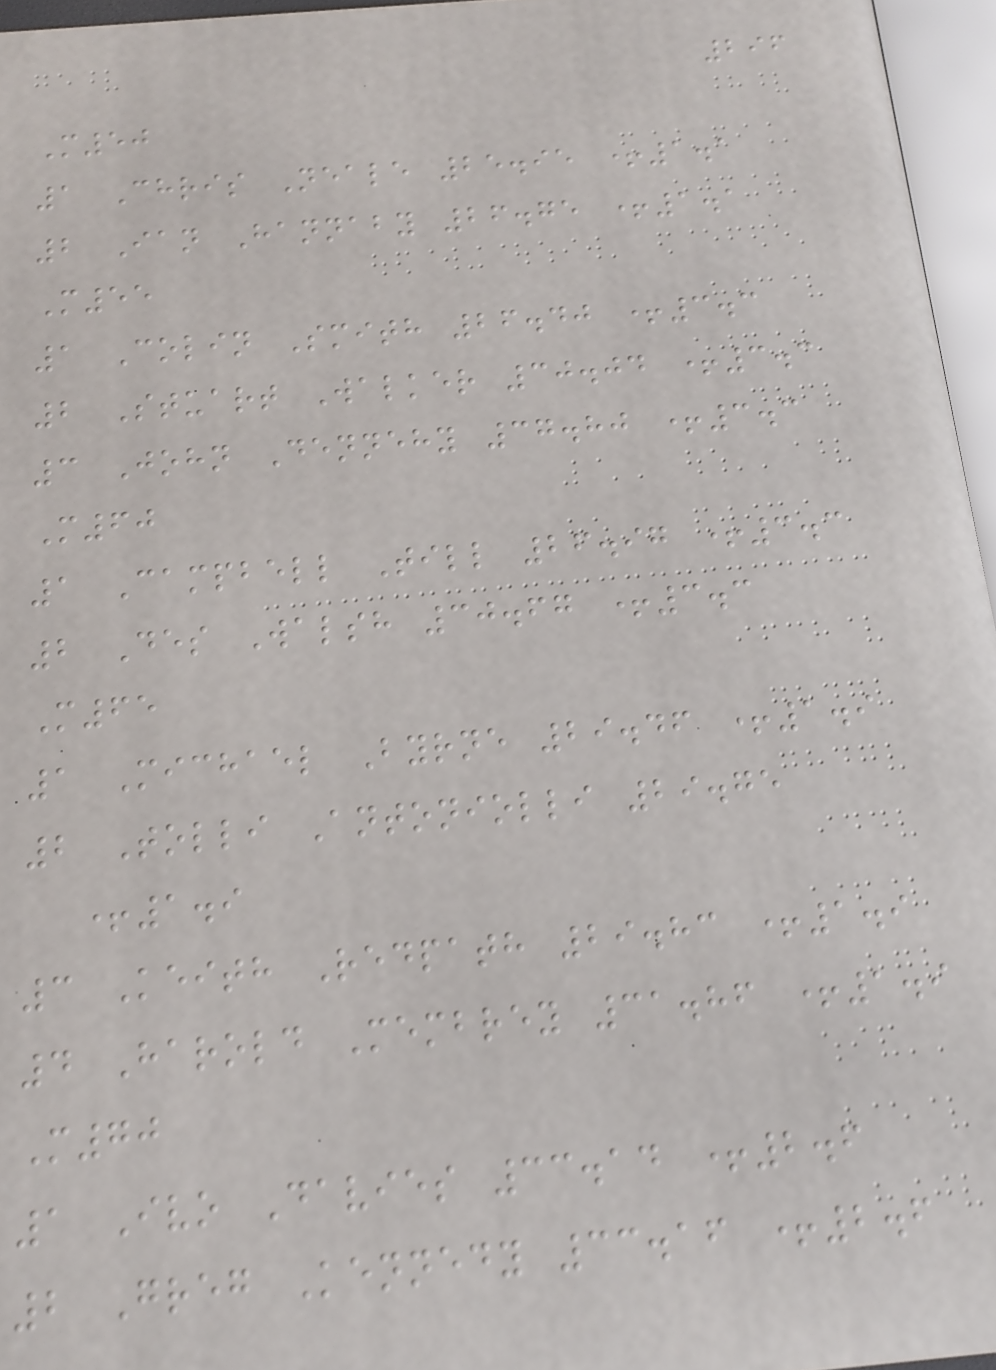296
M50
1 Chris Neale 25.95 +1.1
2 Ian Hannaby 26.75 +1.1
M55
1 Colin Smith 26.40 +3.3
2 Stuart Walker 30.04 +3.3
3 John Dennehy 37.80 +3.3
M60
1 Campbell Till 26.97 +3.3
2 Des Walsh 30.67 +3.3
M65
1 Michael Byrne 29.46 +1.9
2 Tolli Antoniolli 29.75
+1.9
3 Keith Redpath 29.83 +1.9
4 Harold Membrey 31.86 +1.9
M70
1 Ivo Davies 33.14 +2.6
2 Greg Kennedy 33.16 +2.6
